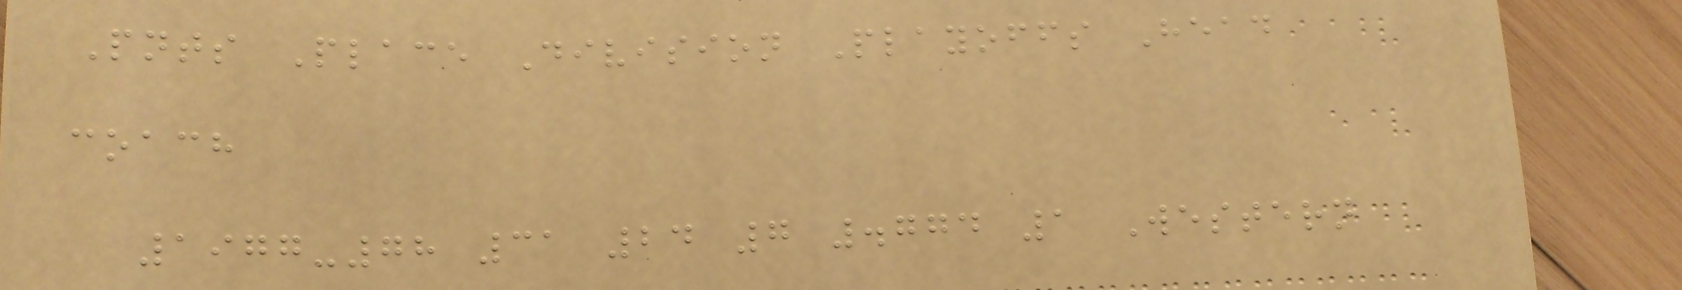Pnts Place Division Playoffs Head
coach
1977-78 31 24 7 .774 1 Western
